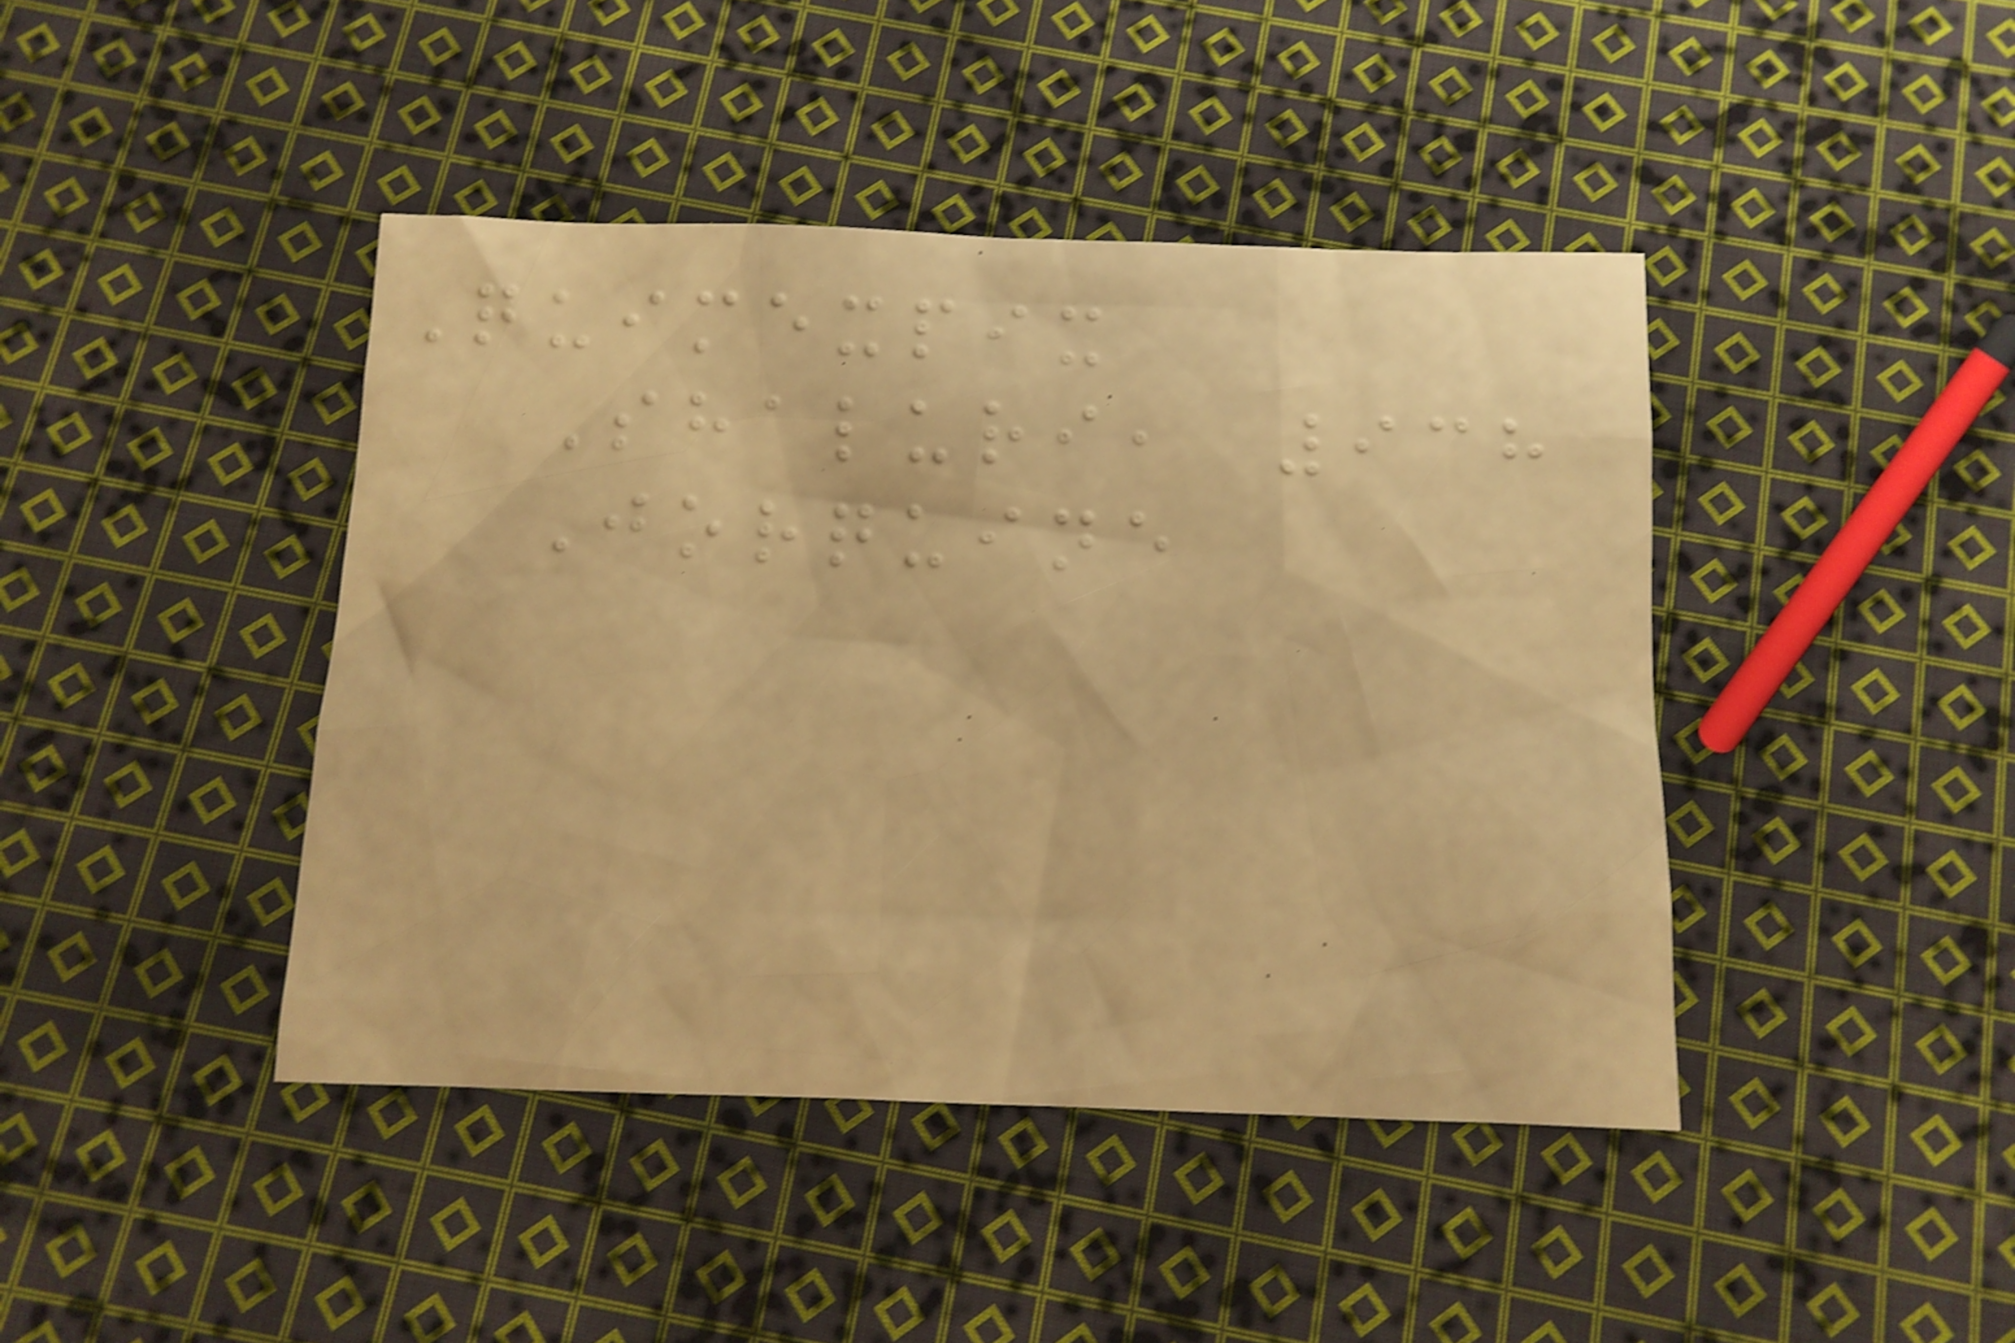Quimexpix
Shaluri, 938
Jorquine
